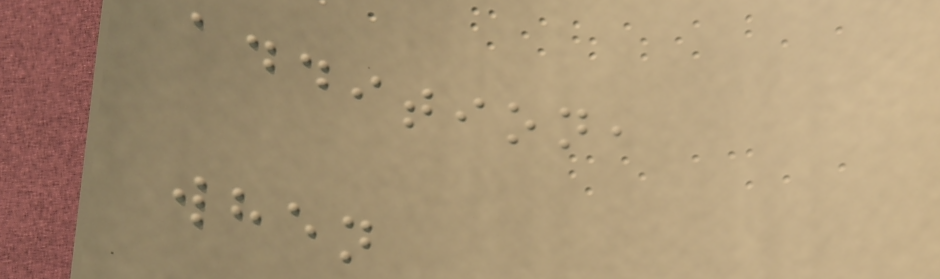addition,
when
